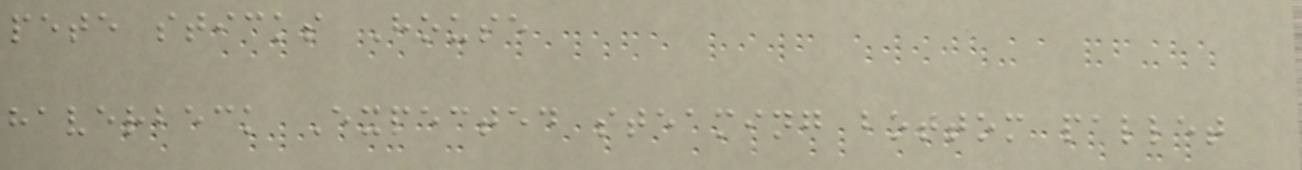pete sticks House
haverbeck Expected steaming bottom pallet
